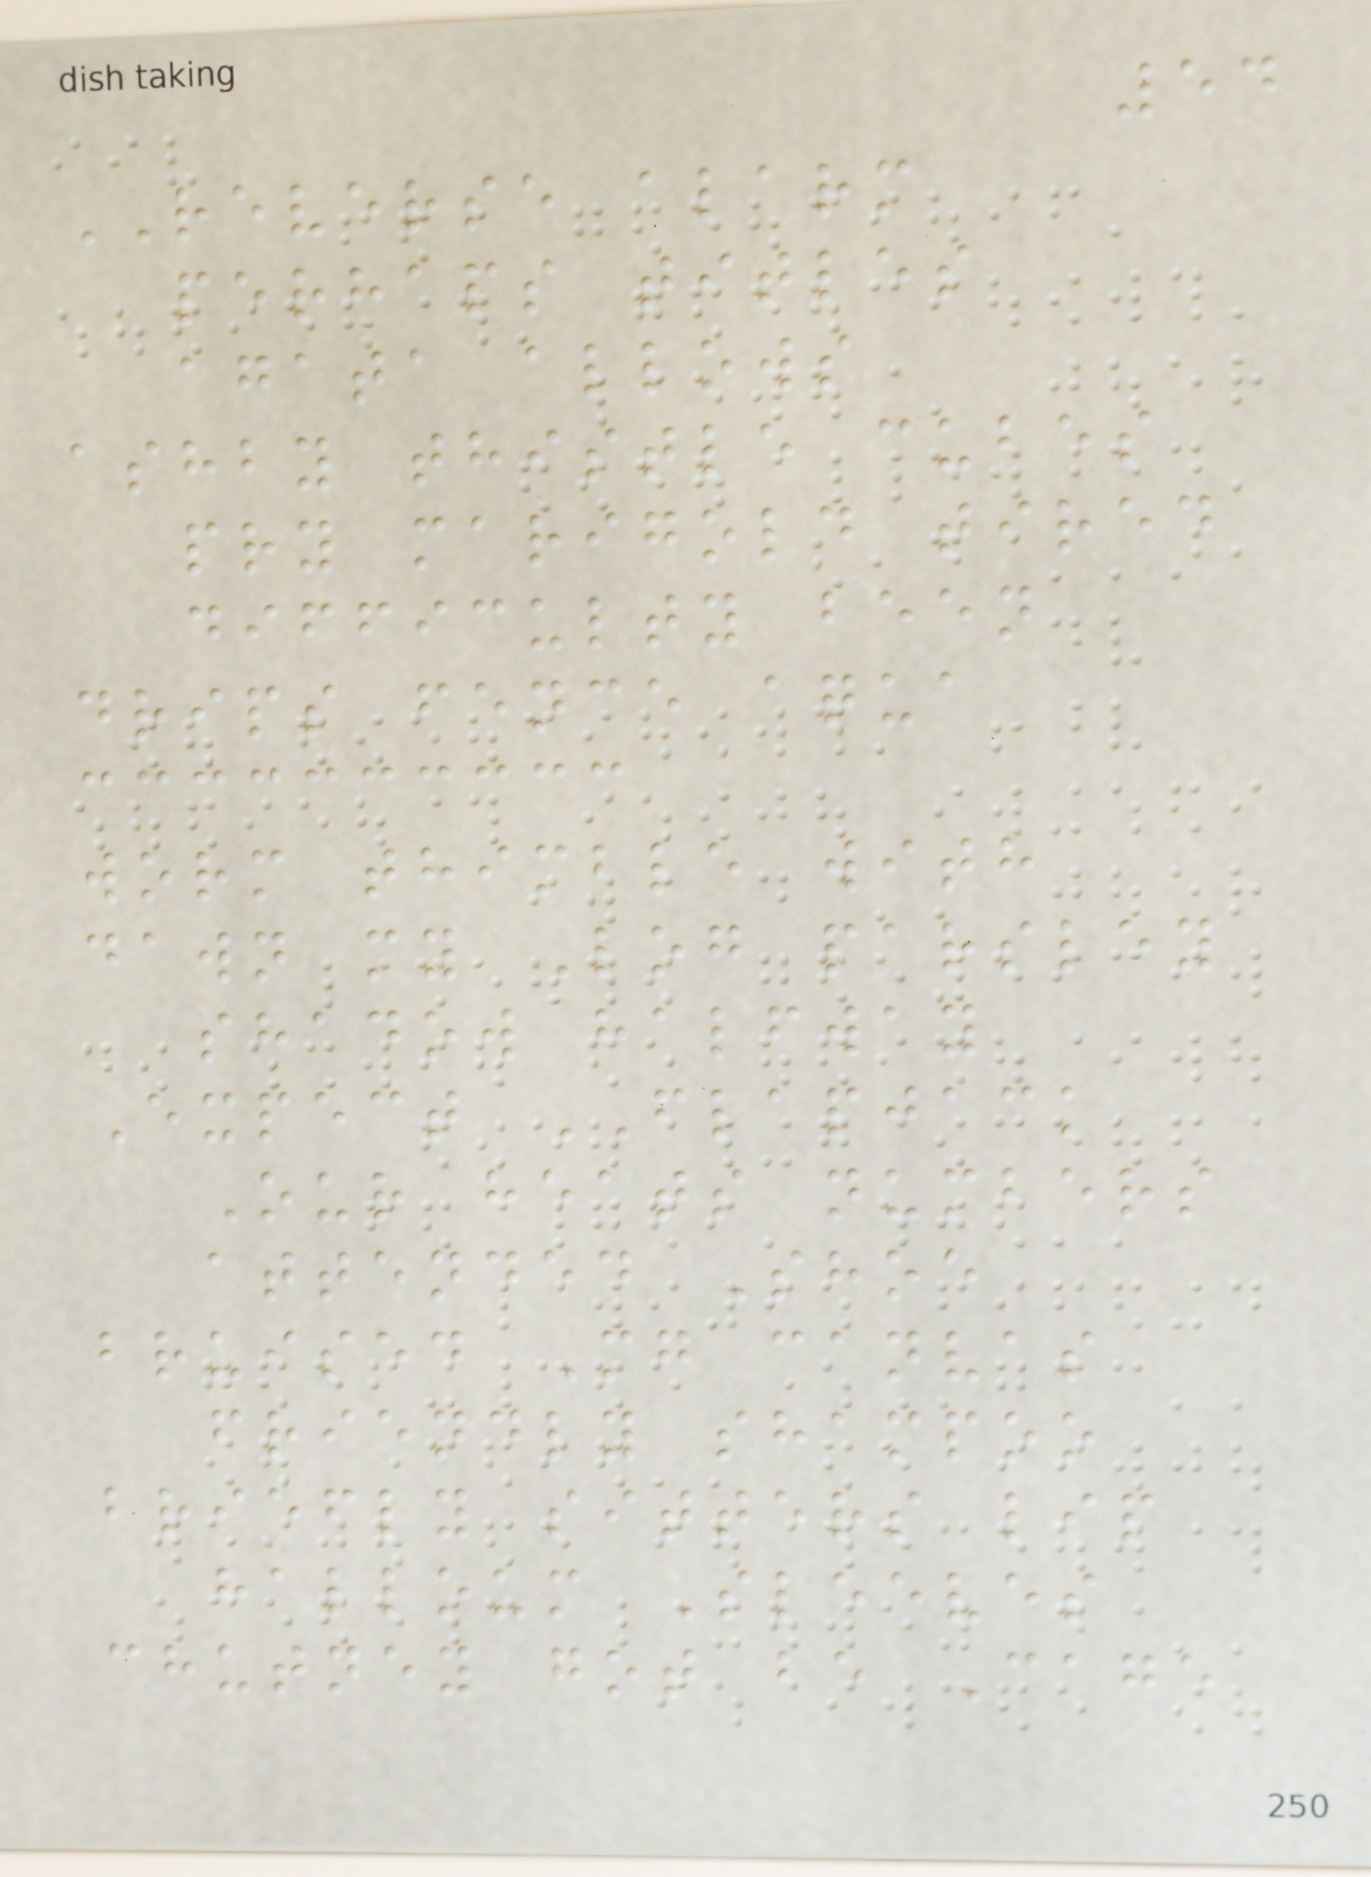54
REVERSE alarm
perhaps titles
agata allows
ashby thistle cubes
pry marigold tired
difficulty been
drips fence aqua
worm thimble with
dawn my Log parsley
shadow halfway
Expect FLAPJACK
Our heats numbers
attended Shoe
bruised Mg canvas
friendly shampoo
briefly sitters lip
halloum Sleeves
chutney got be Cage
